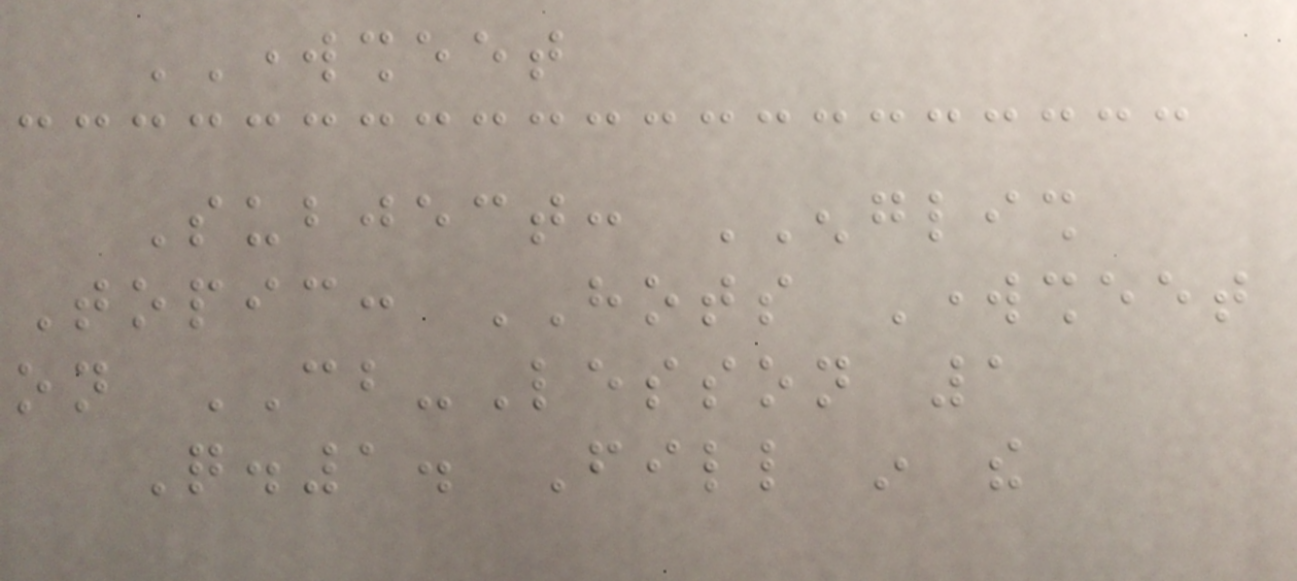WORKSHEET
Subject: ENGLISH
Topic: HOTS Worksheet
on CB-Lesson 1
Q.1. Fill in the
